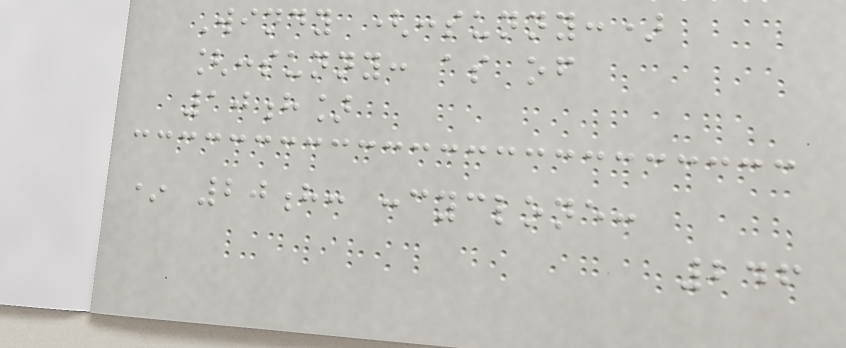Windy (:sunny:)
[:sunny: as of
10h]
* 20h: :cyclone:
246
